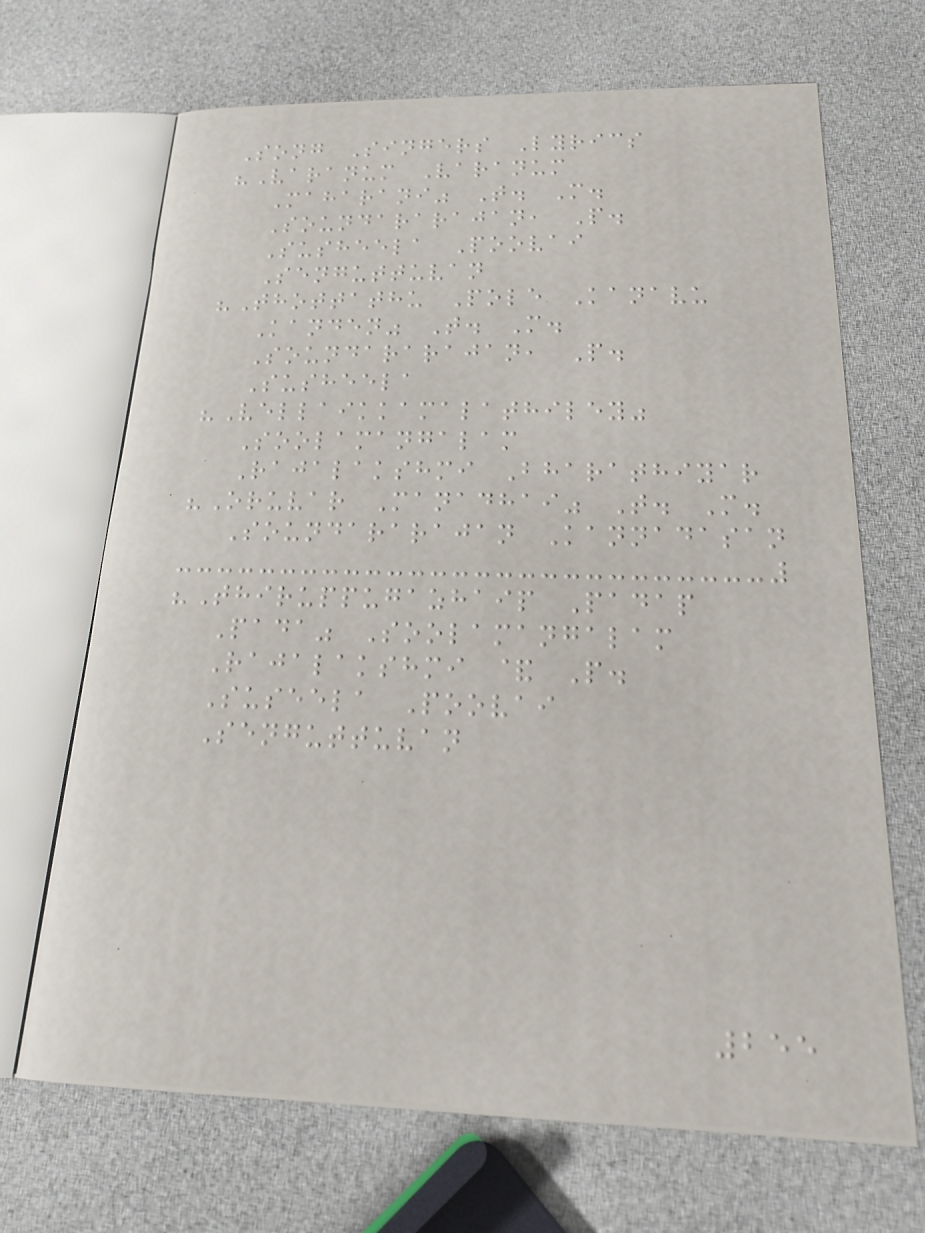Song Singers Lyrics
"Varanum Varanum
Maharani" T. M.
Soundararajan, P.
Susheela Poovai
Senguttuvan
"Thottathu Pole Kanavu
Kanden" T. M.
Soundararajan, P.
Susheela
"Vellaikkamalathiley"
Soolamangalam
Rajalakshmi Bharathiyar
"Oruvar Manadhai" T. M.
Soundararajan Kannadasan
"Thiruppugazhaip Padap
Pada" Soolamangalam
Rajalakshmi & P.
Suseela Poovai
Senguttuvan
255
